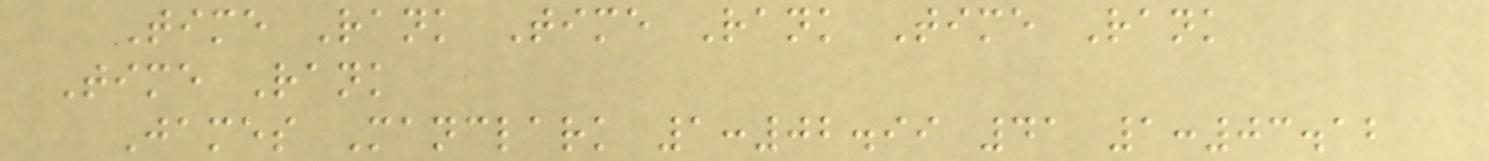Time Rank Time Rank Time Rank
Time Rank
James Manclark 1:02.99 41 1:03.12
